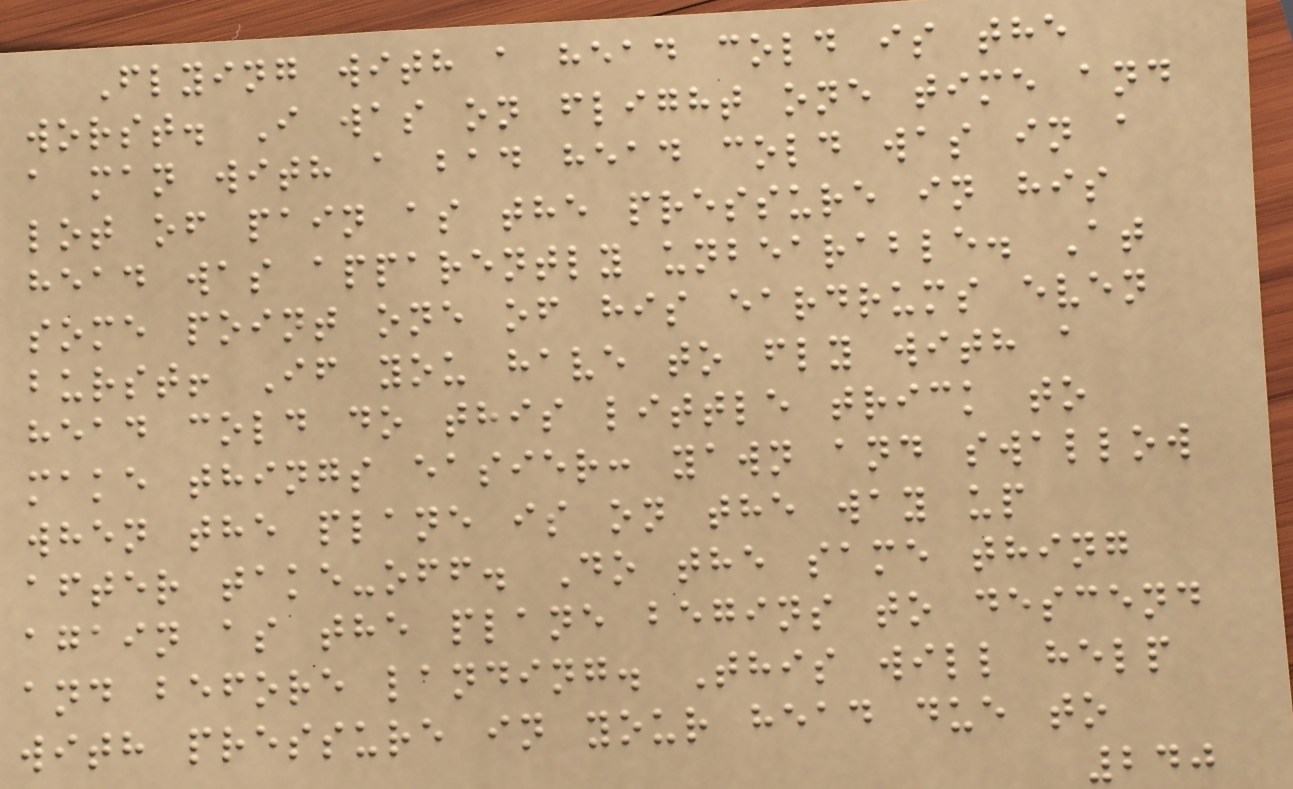Flying with a head cold is the
worst. I was on flight one time and
a man with a bad head cold was in a
lot of pain as the pressure in his
head was apparently unbearable. At
some point one of his eardrums even
burst! If you have to fly with a
head cold do this little trick to
make things easier: yawn and swallow
when the plane is on the way up
after take-off. Do the same thing
again as the plane begins to descend
and before landing. This will help
with pressure in your head due to
240
